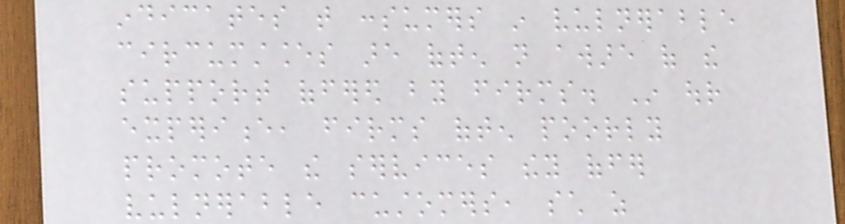indicates that consumers in vulnerable
circumstances are often not aware of the
support offered by firms. In our
experience, firms often poorly
promote the services they offer
vulnerable customers, such as
